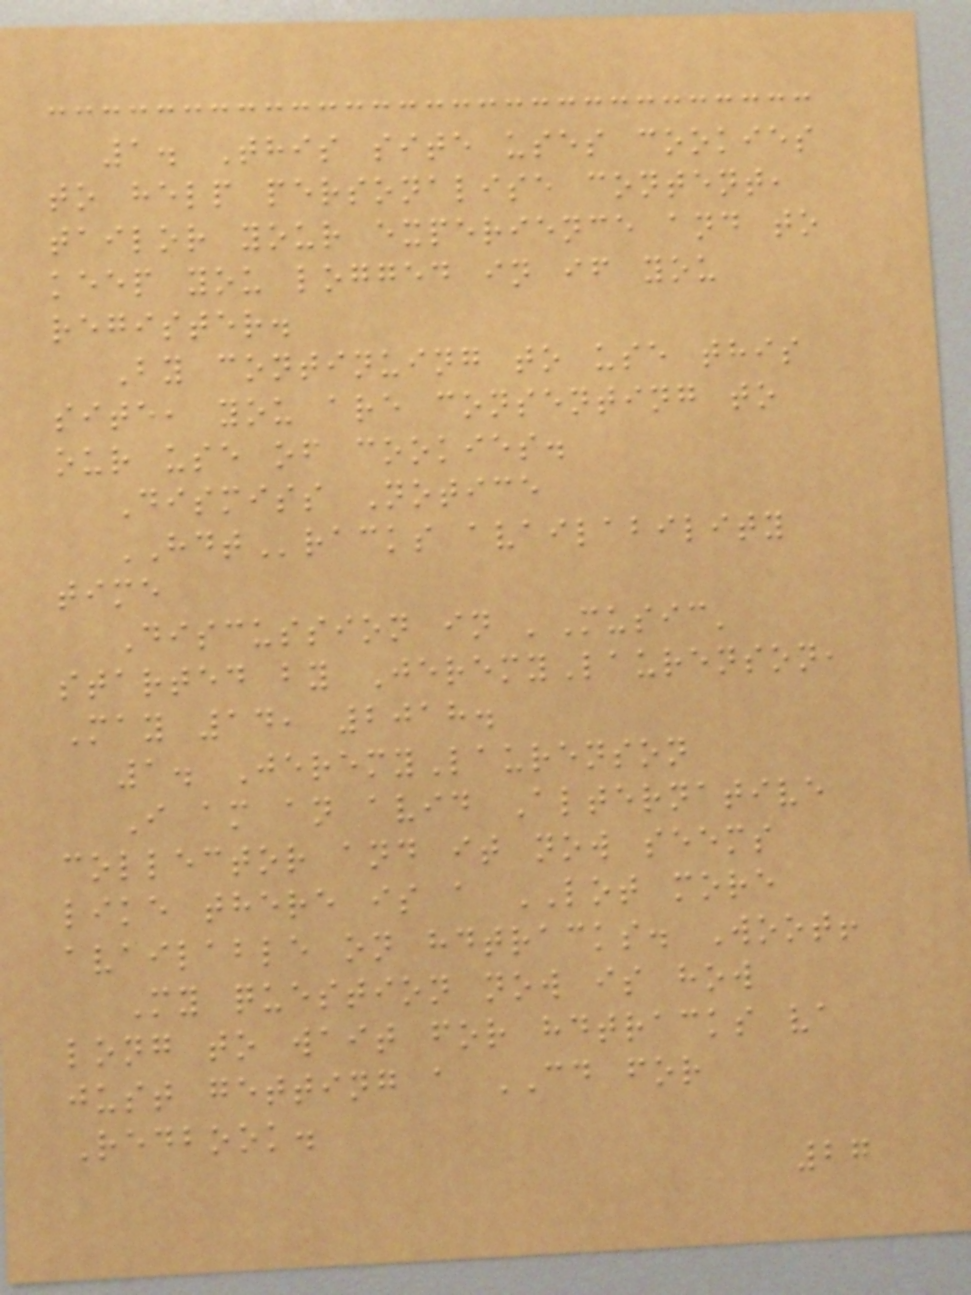1. This site uses cookies
to help personalise content,
tailor your experience and to
keep you logged in if you
register.
By continuing to use this
site, you are consenting to
our use of cookies.
Dismiss Notice
HDTracks availability
time
Discussion in 'Music'
started by JeremyLaurenson,
May 14, 2018.
1. JeremyLaurenson
I am an avid Alternative
collector and it now seems
like there is a LOT more
available on hdtracks. Woot!
My question now is how
long to wait for hdtracks va
just getting a CD for
Redbook.
27
